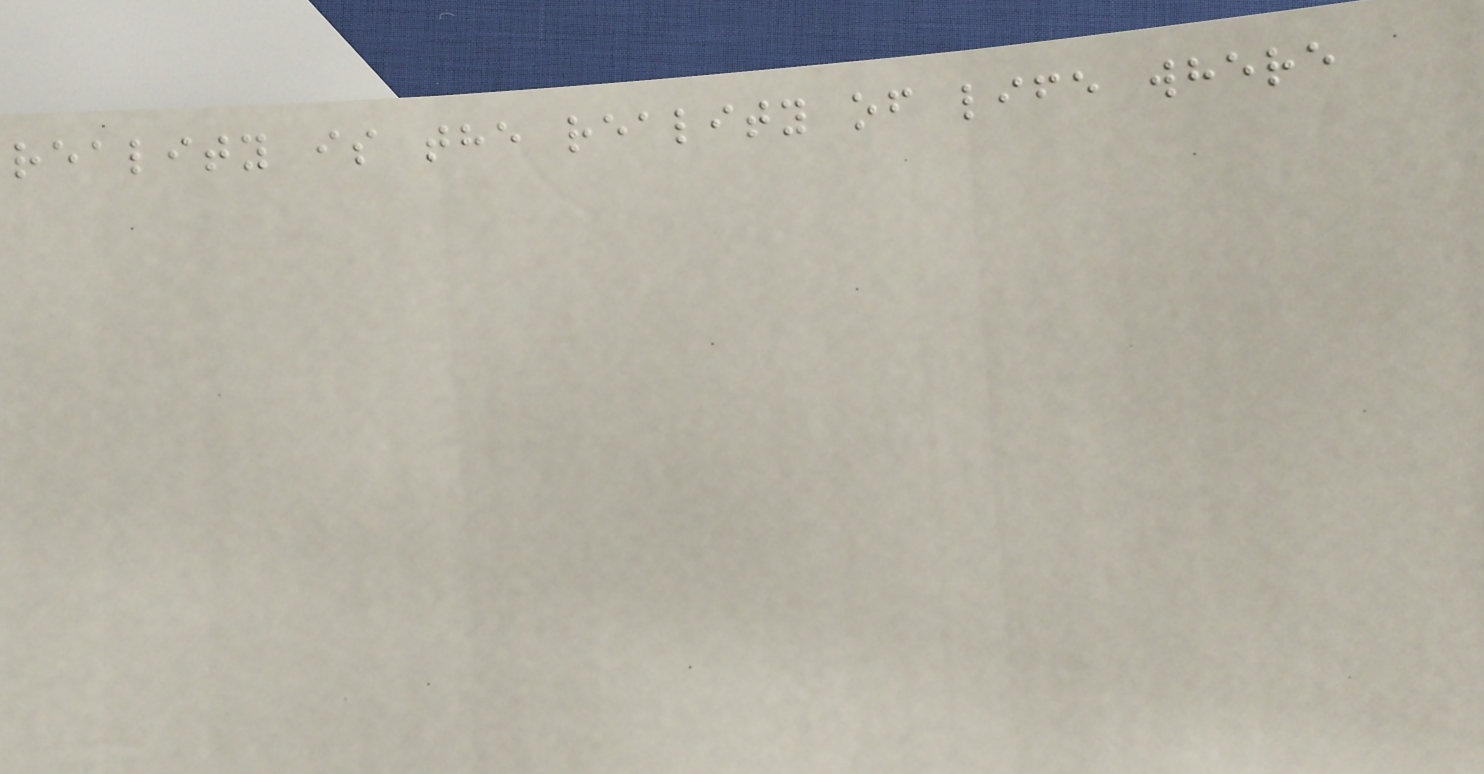reality is the reality of life where
